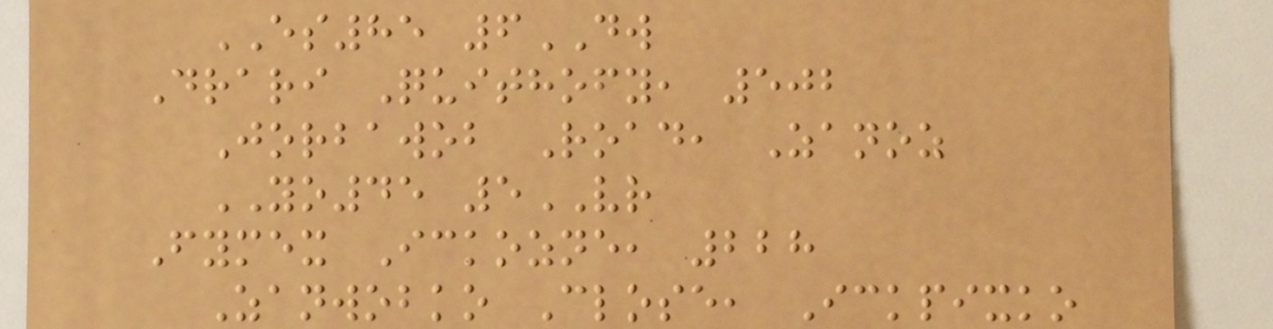ES85 6DW
Drari Quithofy, 502
Jorbawob Road, Zanoz
YO45 5VR
Fymex Ickozne, 228
Zanwobko Close, Ickpixko
